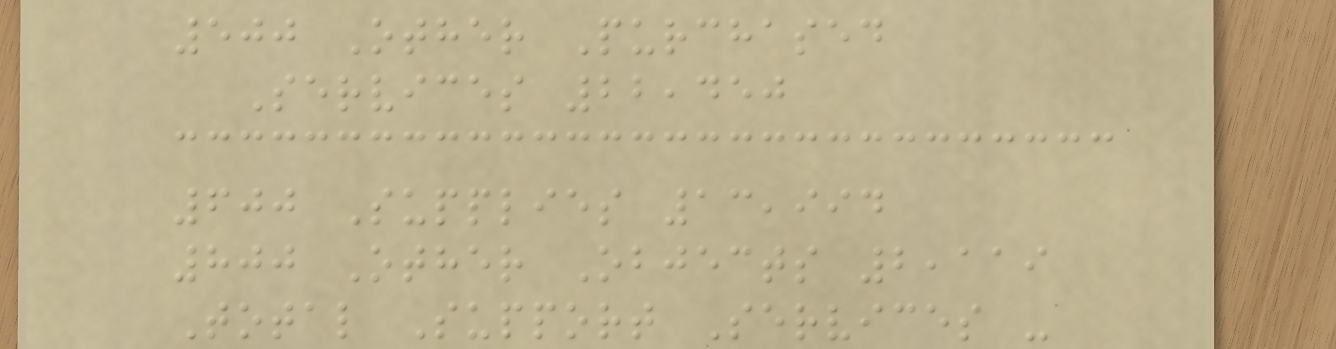500 Other Purchased
Services 22,450
600 Supplies 13,994
800 Other Objects 2,119
Total Support Services -
